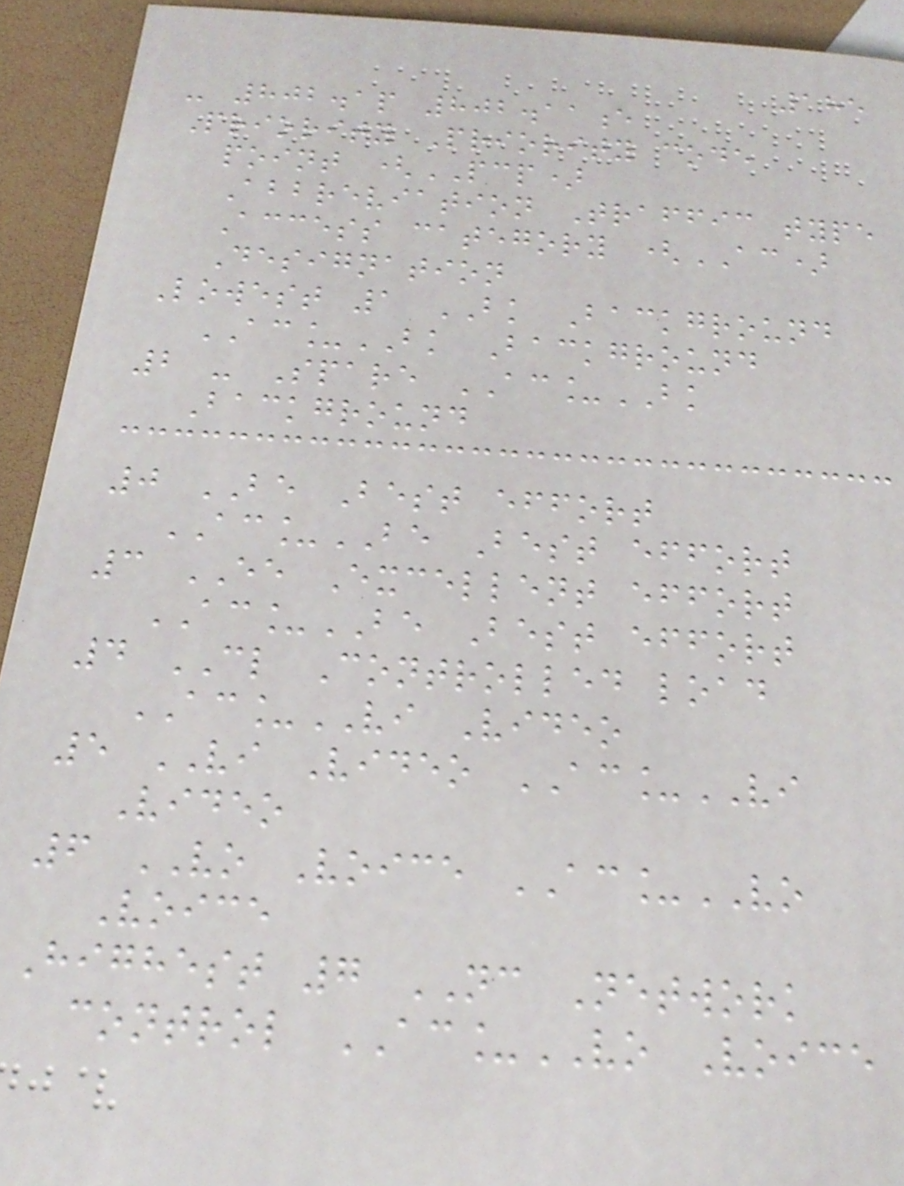185
- 802.1p 802.11e
Priority Priority code
point (PCP)
Abbreviation Traffic type
Access category (AC)
Designation
Lowest 1 BK Background
AC_BK Background
2 - Spare AC_BK
Background
0 BE Best effort
AC_BE Best effort
3 EE Excellent effort
AC_BE Best effort
4 CL Controlled load
AC_VI Video
5 VI Video AC_VI
Video
6 VO Voice AC_VO
Voice
Highest 7 NC Network
control AC_VO Voice
